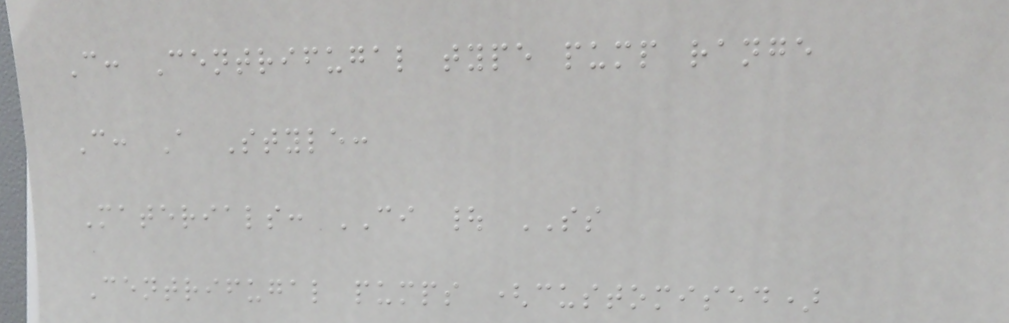C: Centrifugal type pump range
C: A Style:
Materials: CI | SS
Centrifugal pumps (customised)
